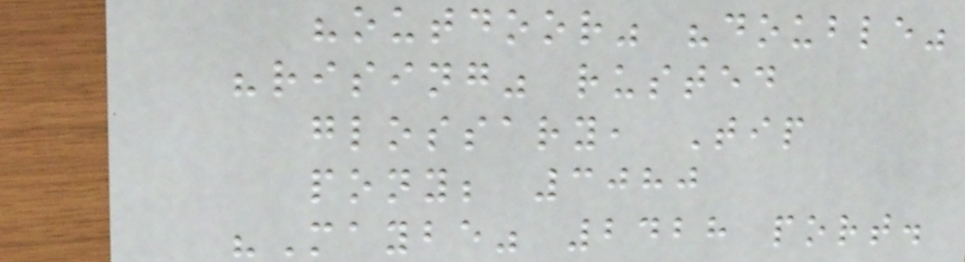"outdoor" "double"
"rising" rusted
glossary, Tip
pony; 3080
"Maybe" 2428 port.
